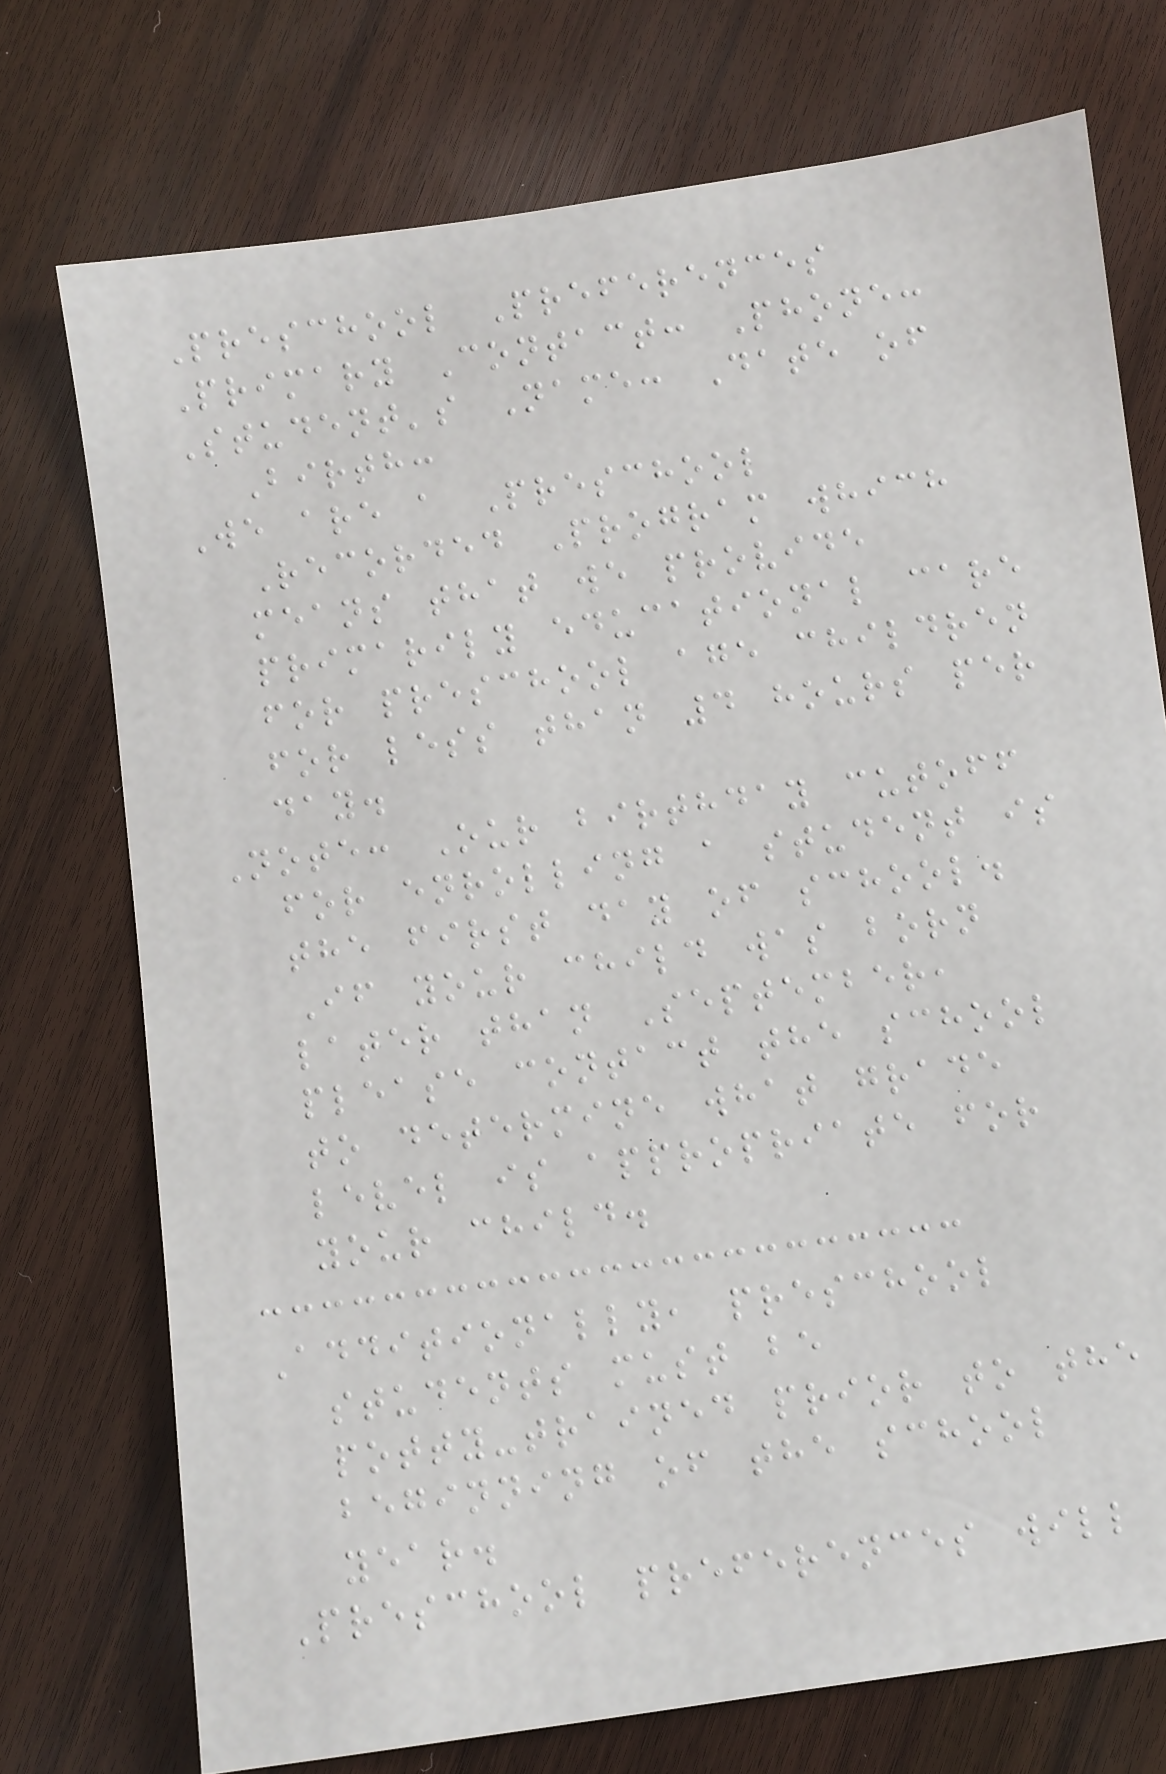Preschool Preferences
Primary Contact: Phone:
Student's Name: Date of
Birth:
We are a Preschool
Recorded Program which
means that we provide
primarily educational care
for preschool age children
for less than 4 hours per
day.
Note: Our birthday cutoff
for enrolling a student is
the first day of school.
If your child was born
later than September,
please contact the school
to determine what grade
level is appropriate for
your child.
Additionally, preschool
students must be
potty-trained prior to the
beginning of the school
year.
Preschool preferences will
